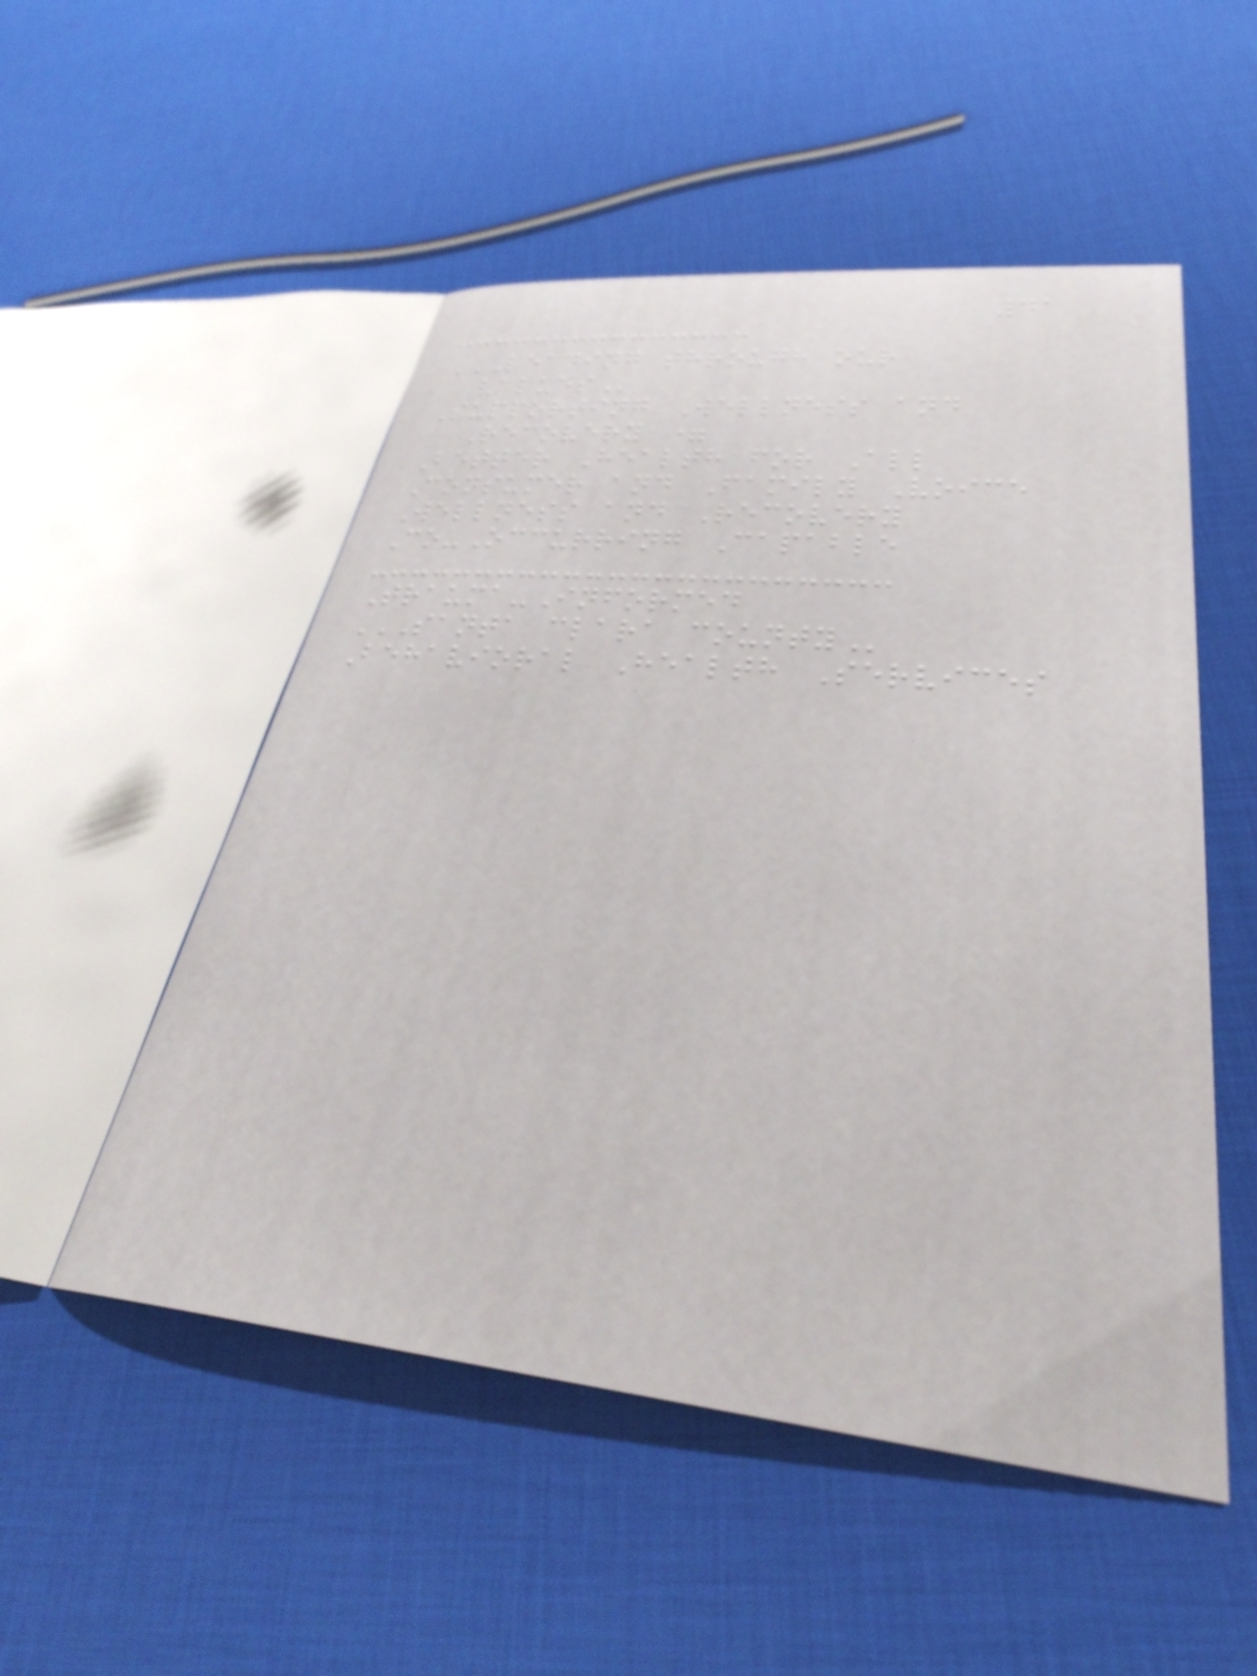41
LEADING THROUGH OUR
VALUES
Supporting Wellness and
Recovery =
Better Health for All
Consumer and Family Voice
Wellness and Recovery
Co-Occurring Capable
Trauma-Informed
SANTA CLARA COUNTY
Behavioral Health Services
